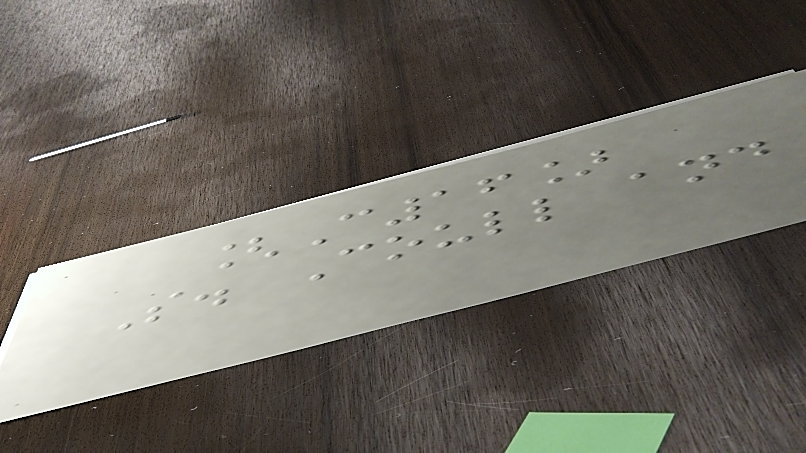[C16]
S. Coull and
